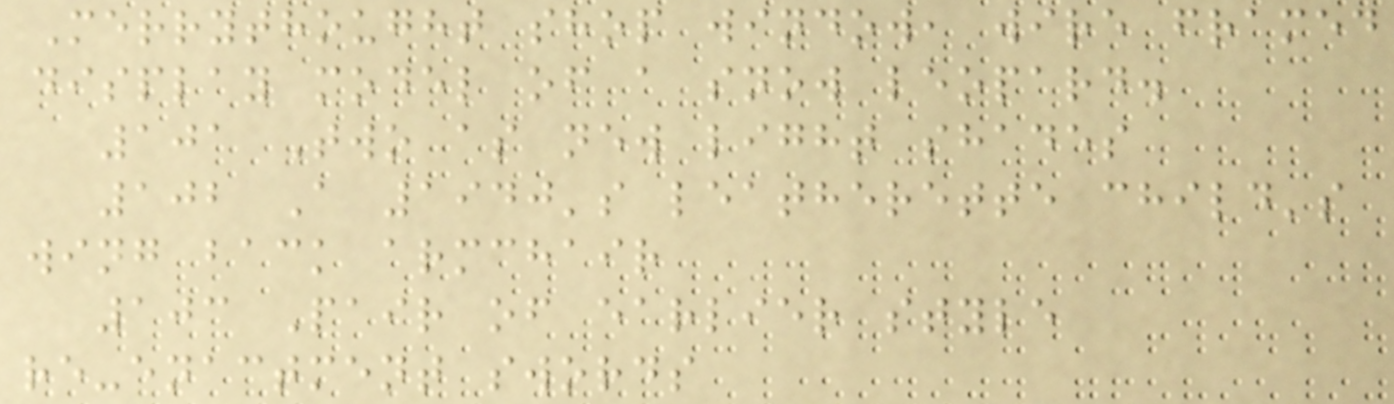Merrythought shop window, wire framed
display model of a snow leopard.
101 Two as new light shades
102 A 1940's leatherette child's
wing back armchair
103 Pair of earlier style
re-enactment swords
